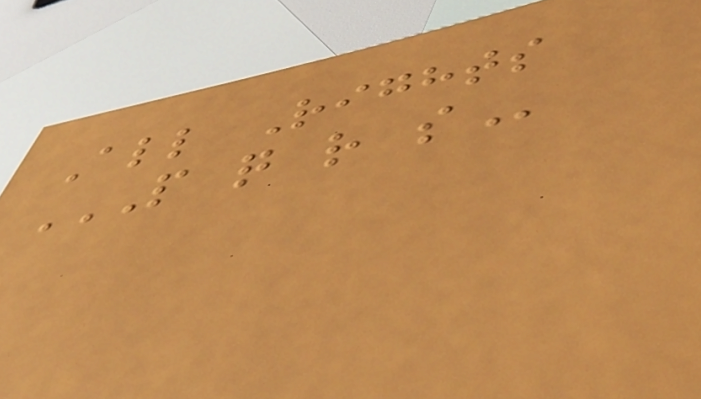All Rights
P Q R S
